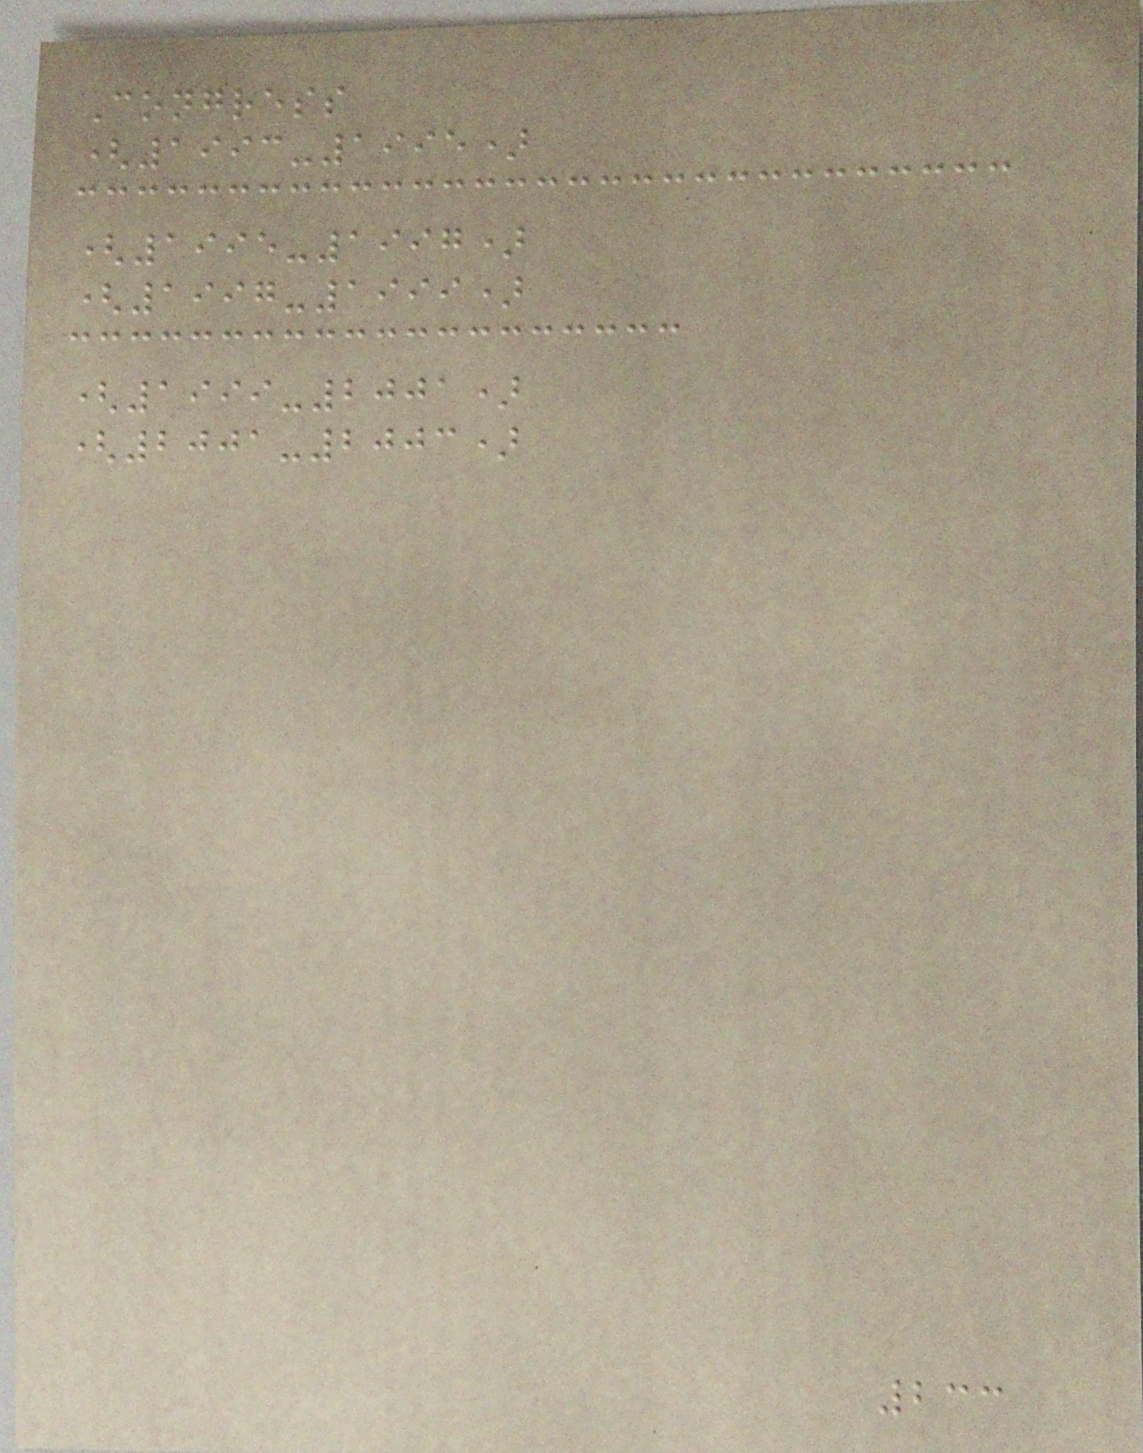Congress
(1993-1995)
(1995-1997)
(1997-1999)
(1999-2001)
(2001-2003)
233
